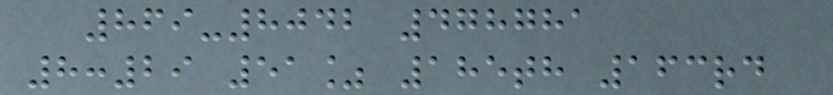869-8042 478781
8:29 51% 185th 163rd
